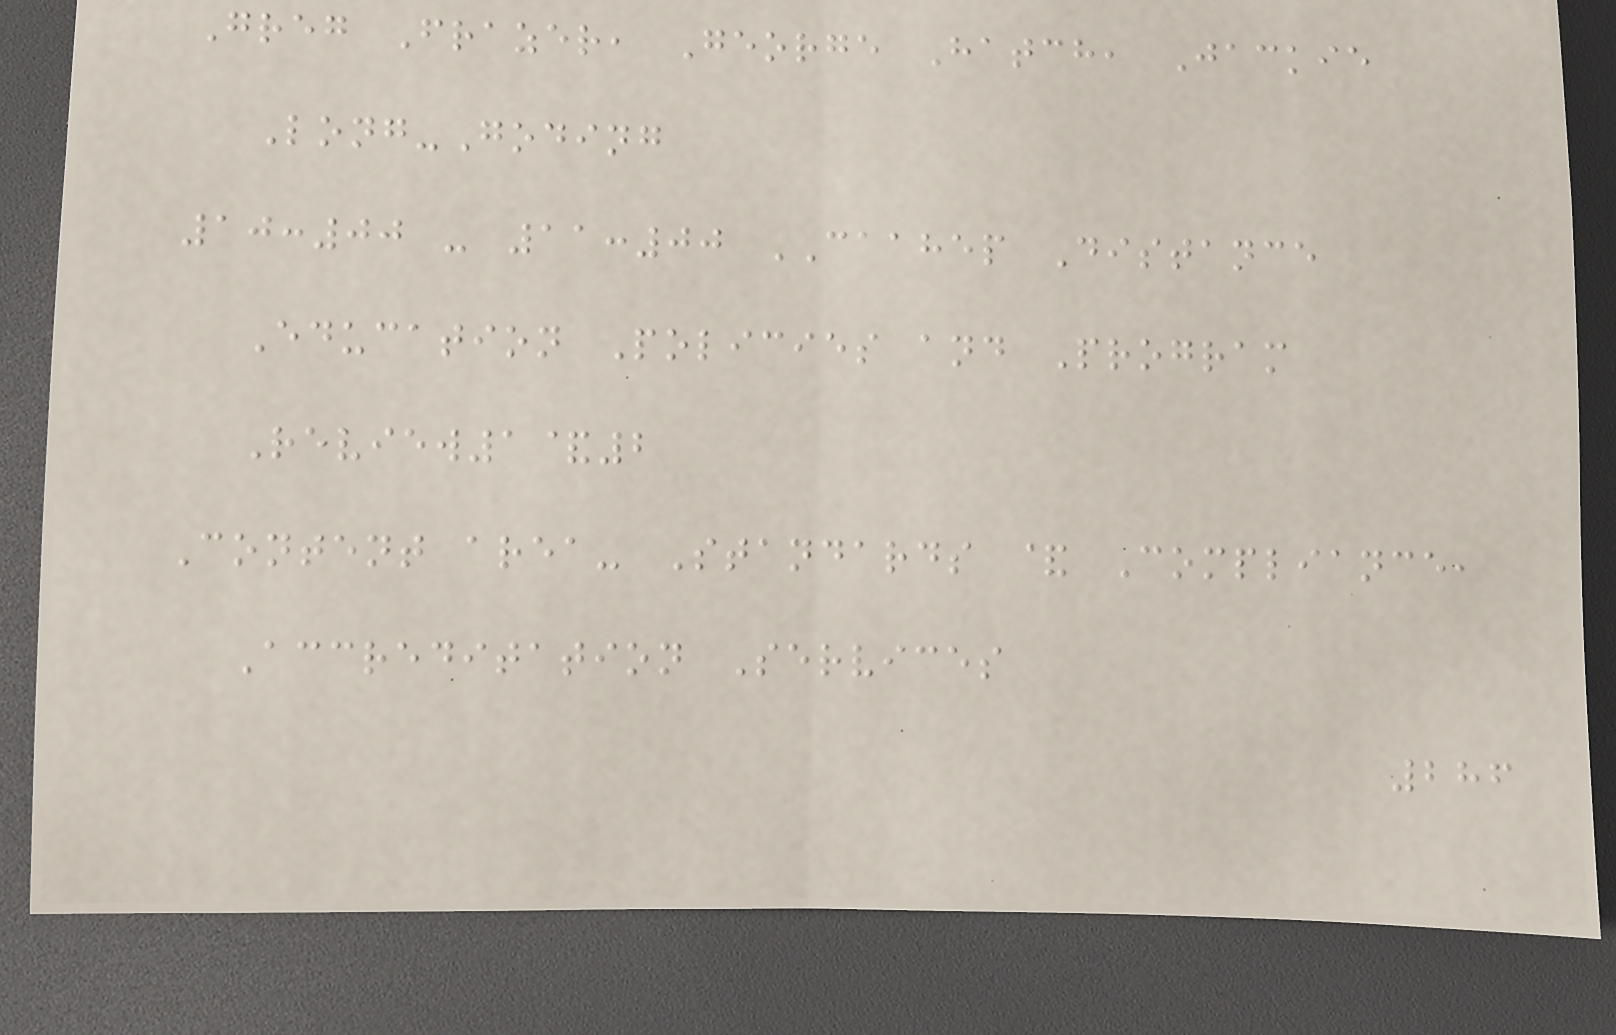Greg Frazer, George Hatch, Jackie
Long-Goding
10:00 - 11:00 CAAHEP Distance
Education Policies and Program
Review1&2
Content area- Standards & Compliance,
Accreditation Services
286
